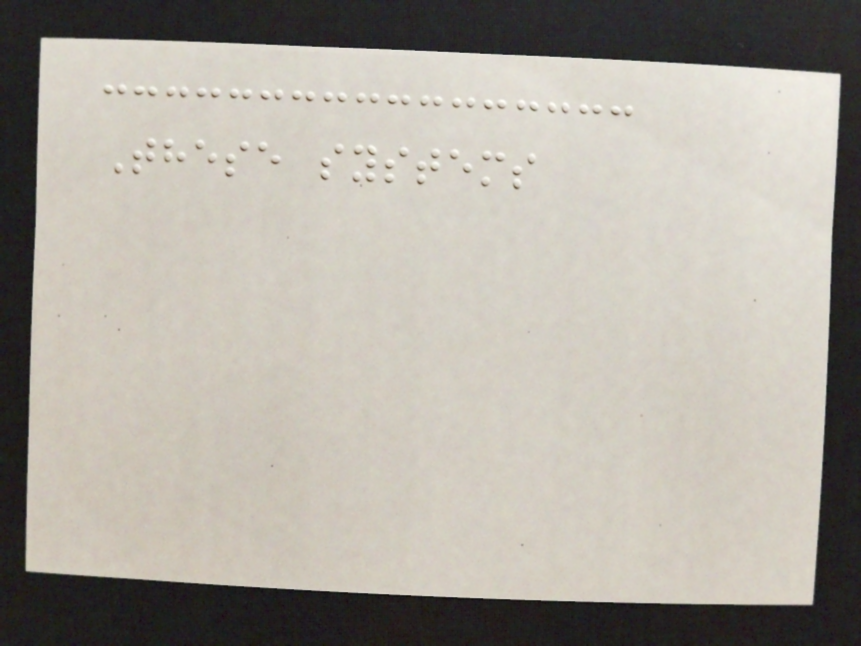These systems
